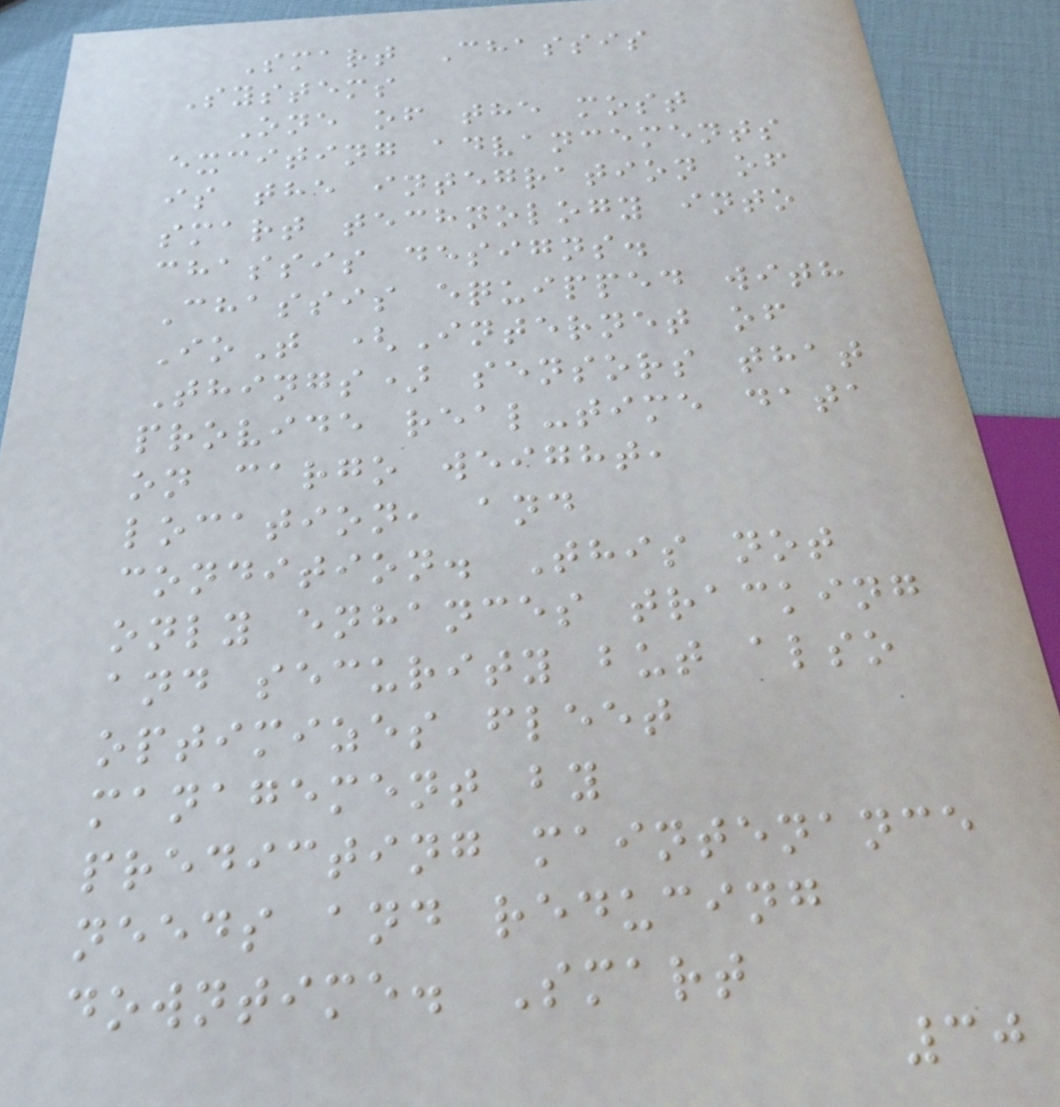Smart Chassis
Systems
One of the most
exciting advancements
is the integration of
smart technology into
chassis designs.
Chassis equipped with
IoT (Internet of
Things) sensors that
provide real-time data
on cargo weight,
location, and
condition. This not
only enhances tracking
and security but also
optimizes fleet
management by
predicting maintenance
needs and reducing
downtime. Smart
30
